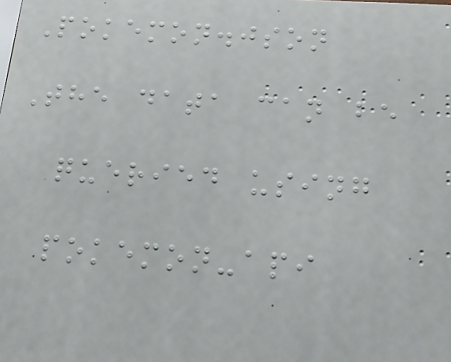Pokemon.json
The data can be
queried using
pokemon-api
